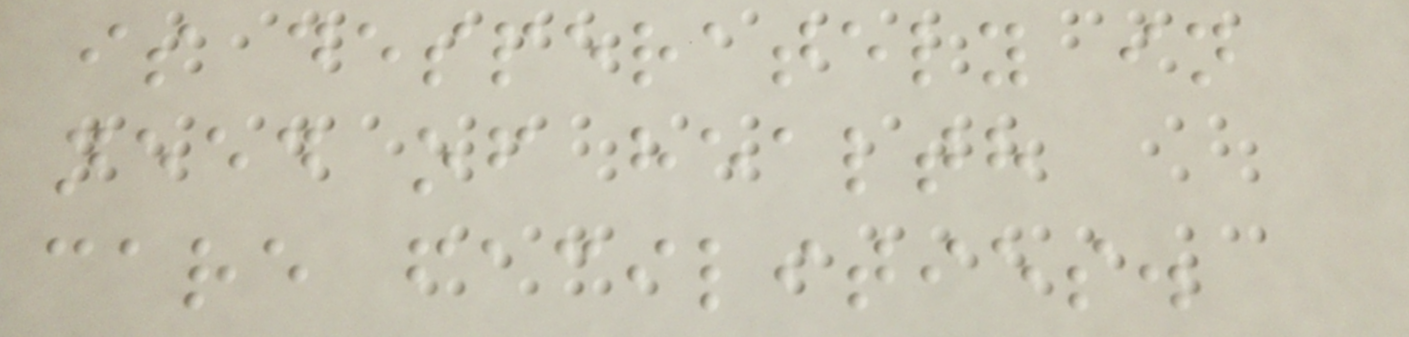is desperately in
need of health
care facilities.
